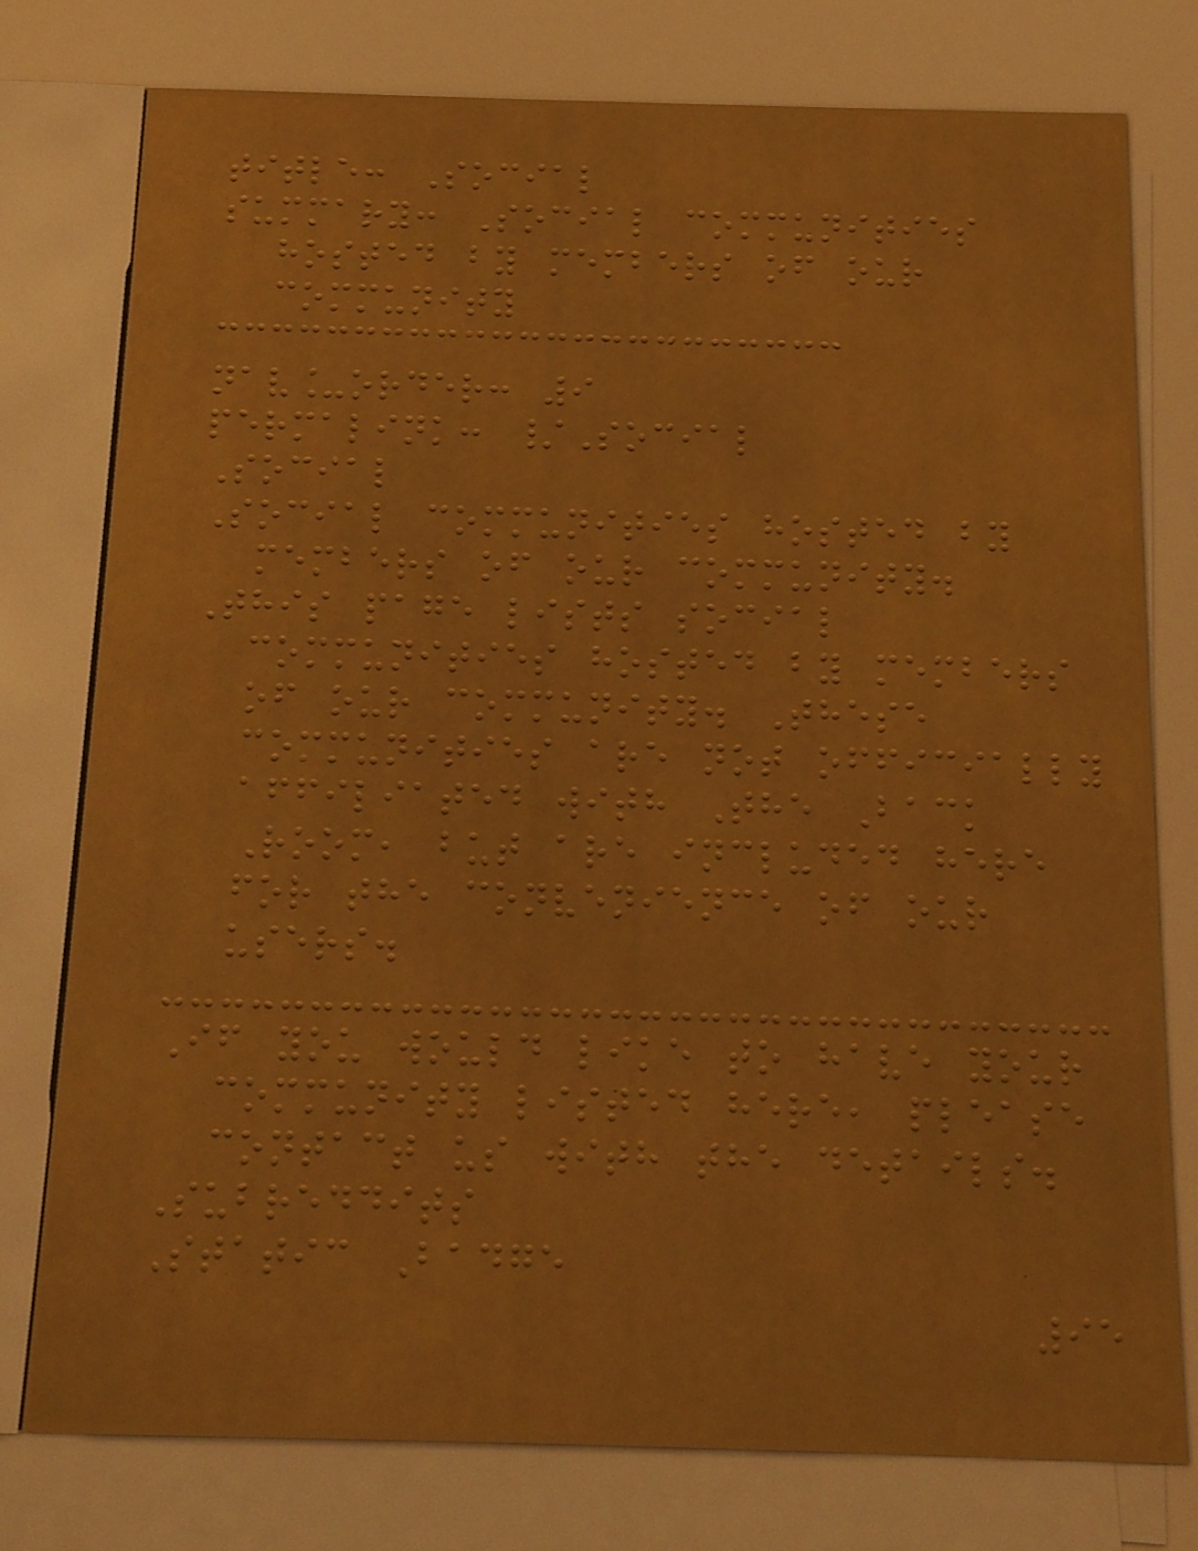title: Social
summary: Social communities
hosted by members of our
community
nav_order: 9
permalink: /Social
Social
Social communities hosted by
members of our community.
This page lists social
communities hosted by members
of our community. These
communities are not officially
affiliated with The Back
Room, but are included here
for the convenience of our
users.
If you would like to have your
community listed here, please
contact us with the details.
Subreddits
Static Badge
95
